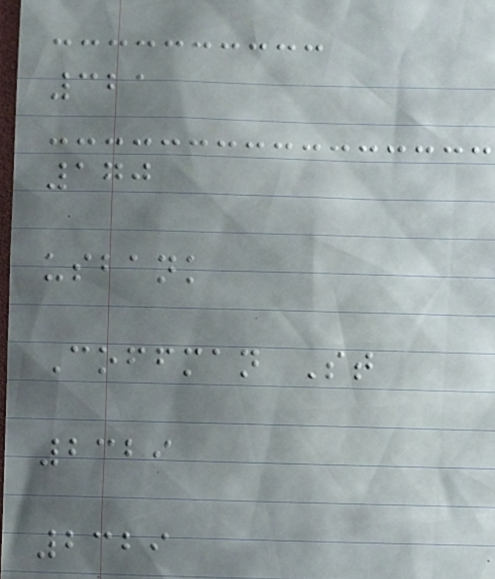321
170
usbank
Coffman St
2329
2329
